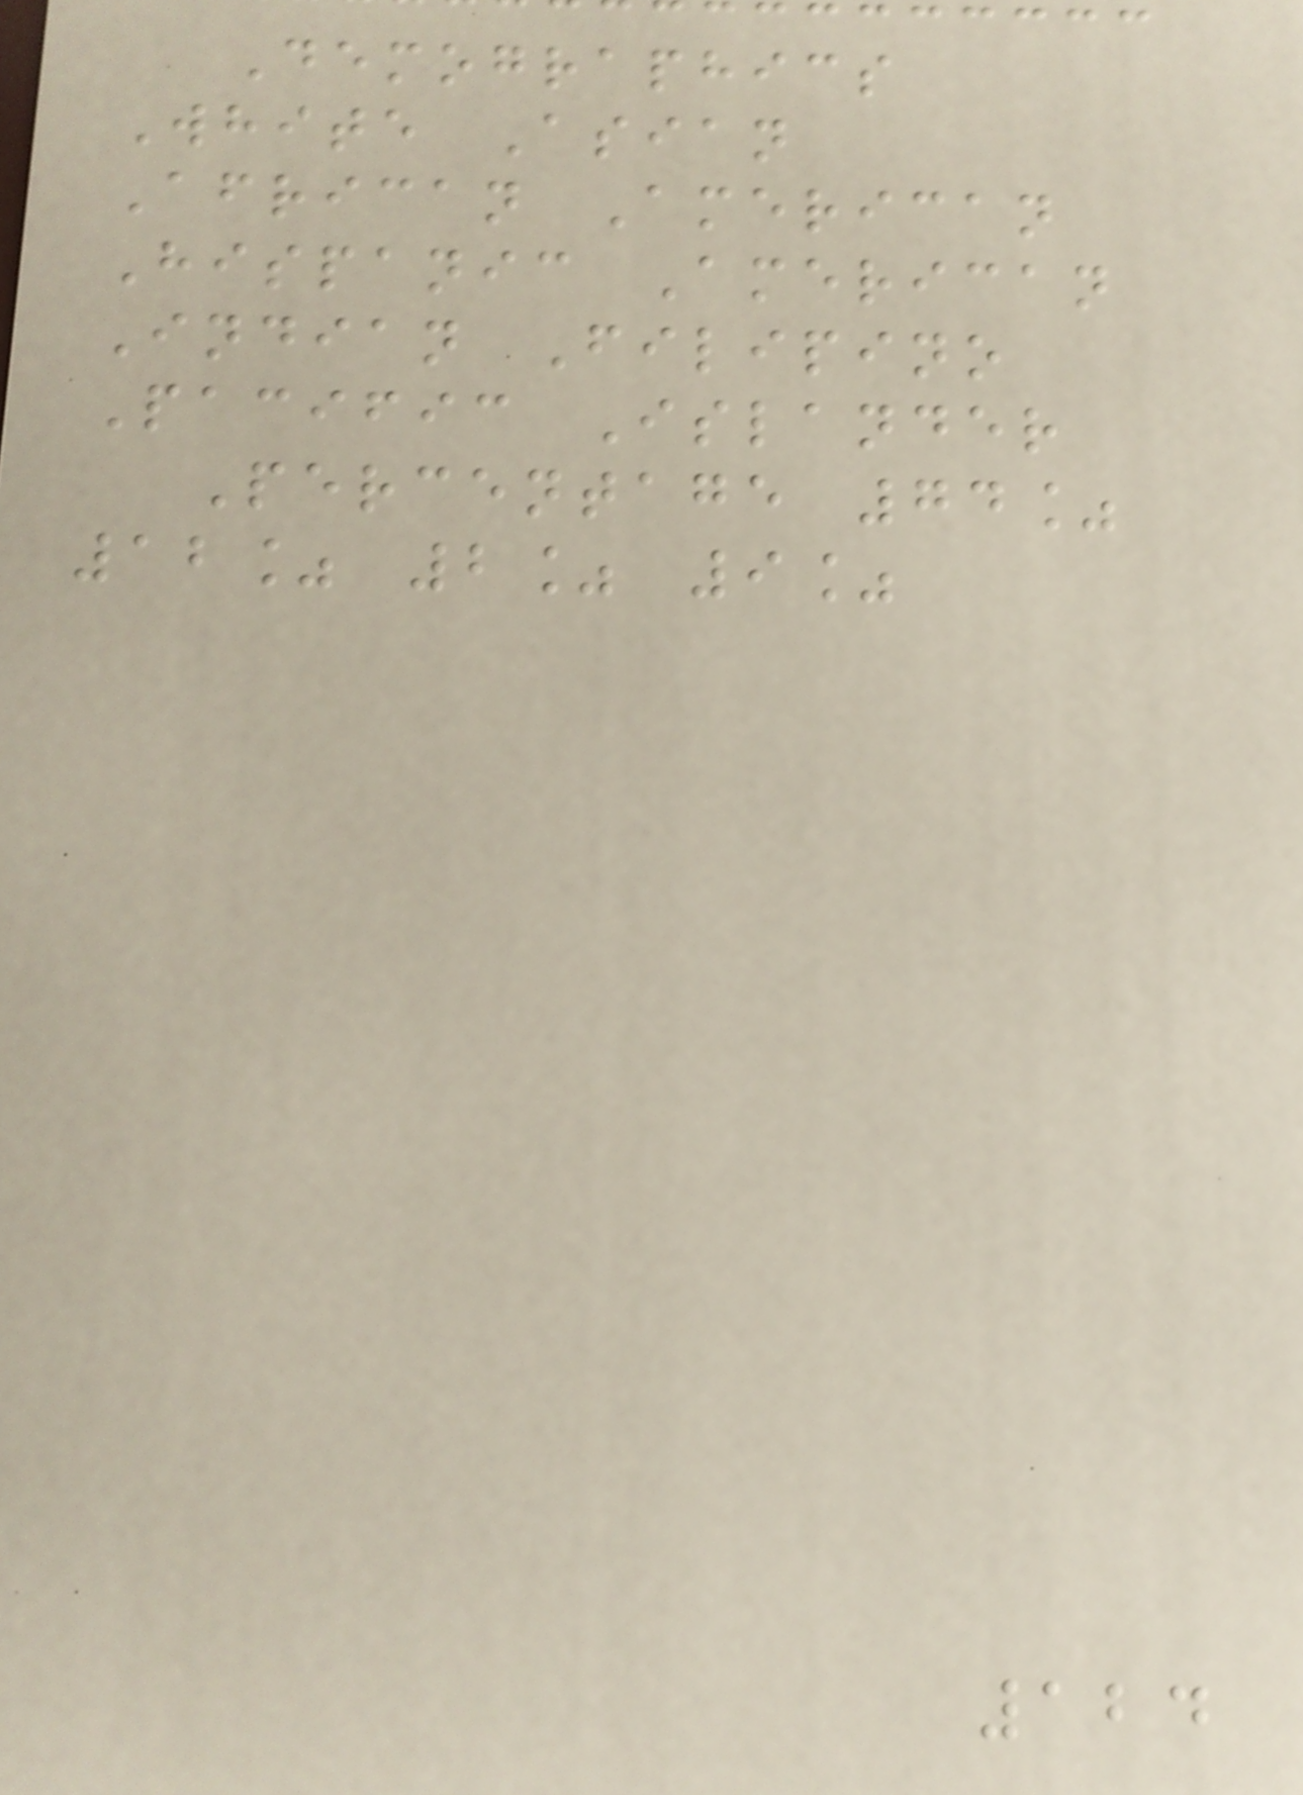Demographics
White Asian
African American
Hispanic American
Indian Filipino
Pacific Islander
Percentage 74%
12% 2% 9%
124
